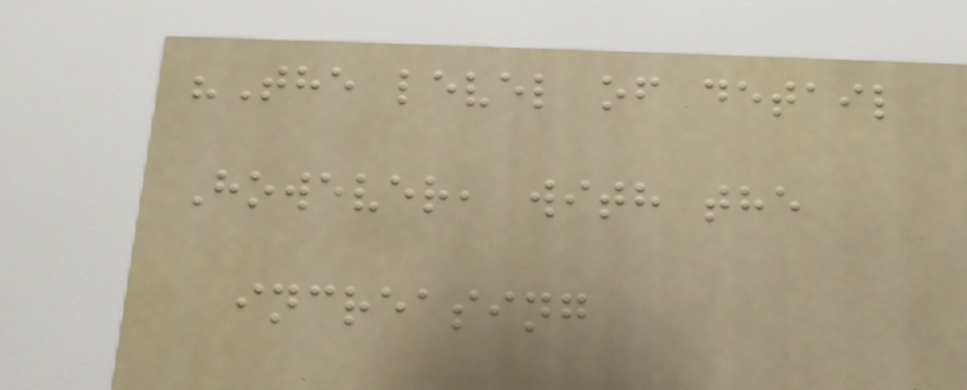"The level of detail
However, with the
increasing
